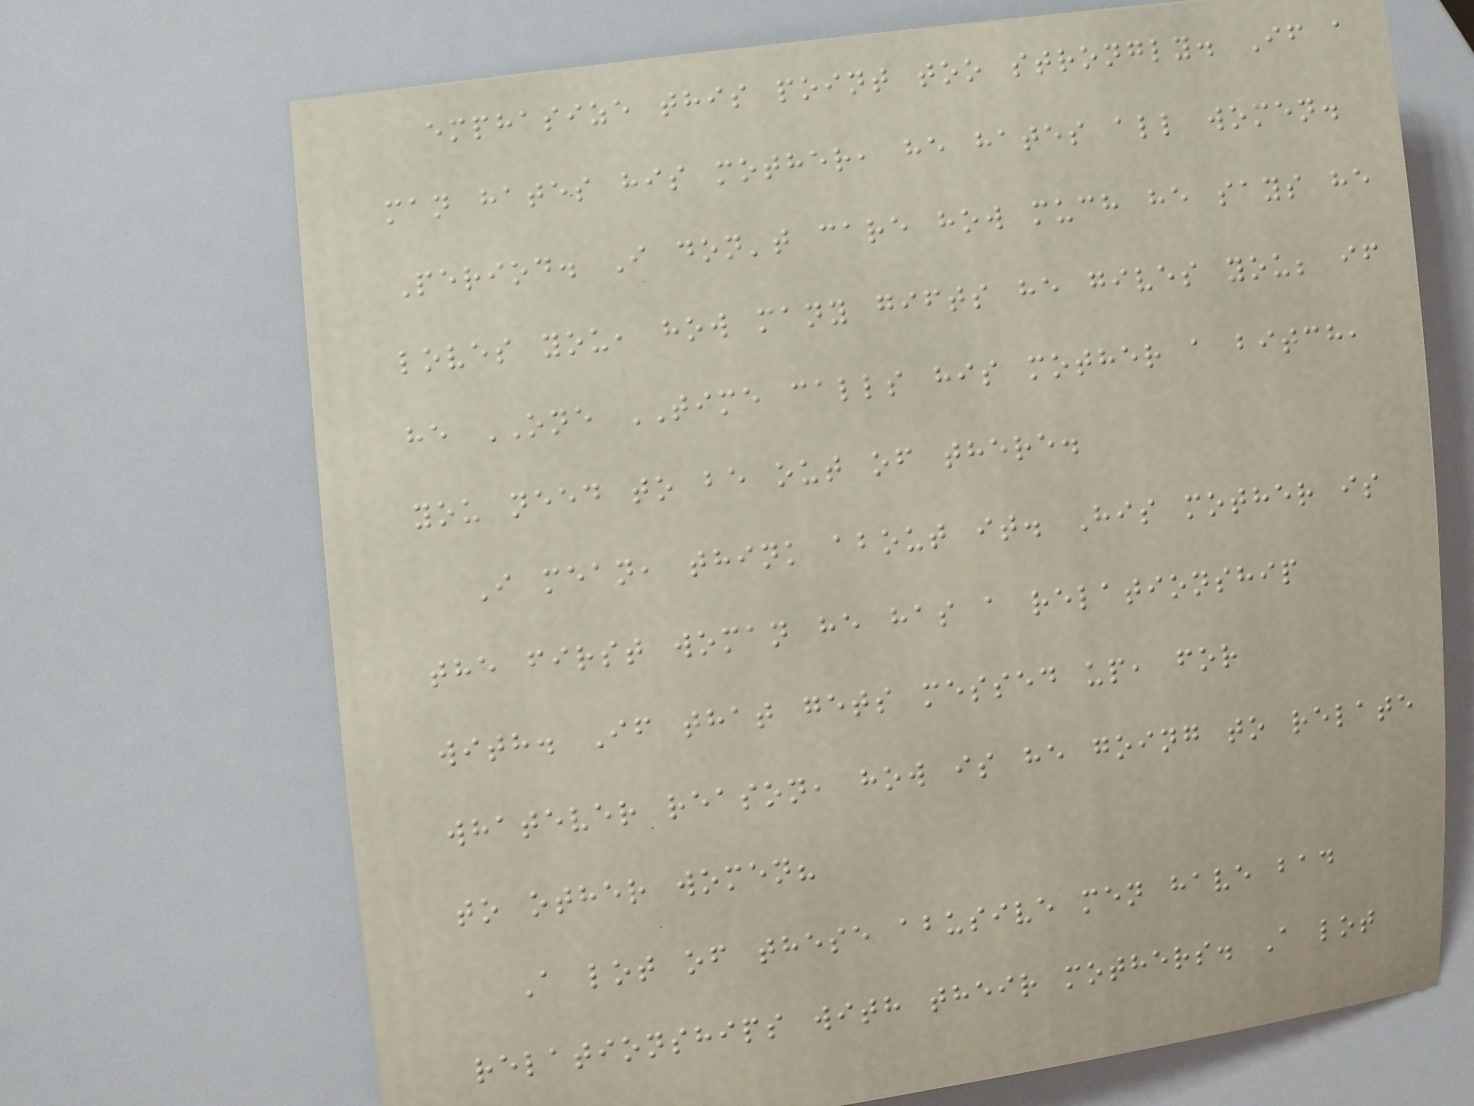emphasize this point too strongly. If a
man hates his mother, he hates all women.
Period. I don't care how much he says he
loves you, how many gifts he gives you; if
he ONE TIME calls his mother a bitch,
you need to be out of there.
I mean, think about it. His mother is
the first woman he has a relationship
with. If that gets messed up, for
whatever reason, how is he going to relate
to other women?
A lot of these abusive men have bad
relationships with their mothers. A lot
